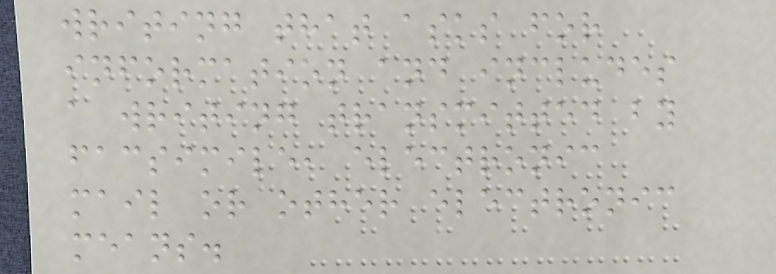writing that asks for
information and includes
a writing transmitted by
facsimile, electronic
mail or other electronic
means.
